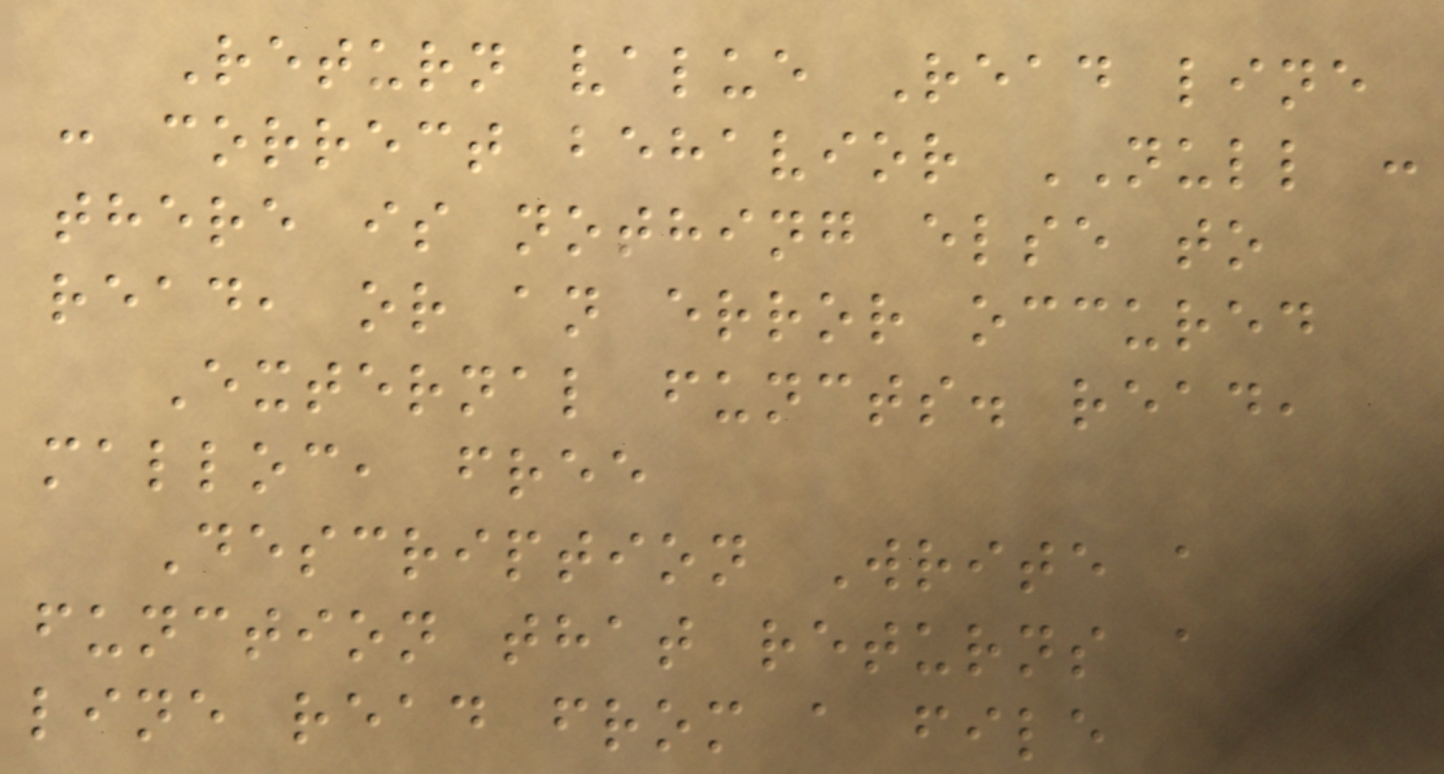Return value Read line
: correct behavior NULL :
there is nothing else to
read, or an error occured
External functs. read,
malloc, free
Description Write a
function that returns a
line read from a file
